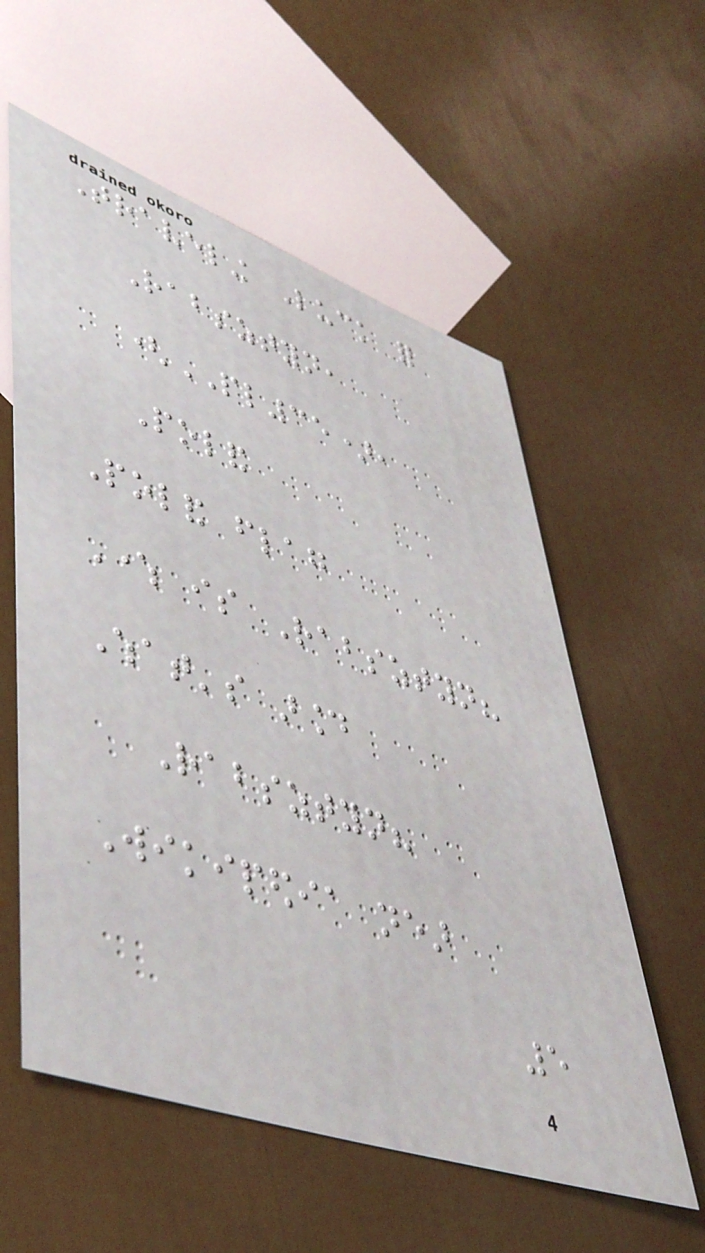Traveling Luck for
Rabsztyn,
(PL35),
Poland
Poland flag
Where is Rabsztyn?
What's around
Rabsztyn?
Wikipedia near
5
